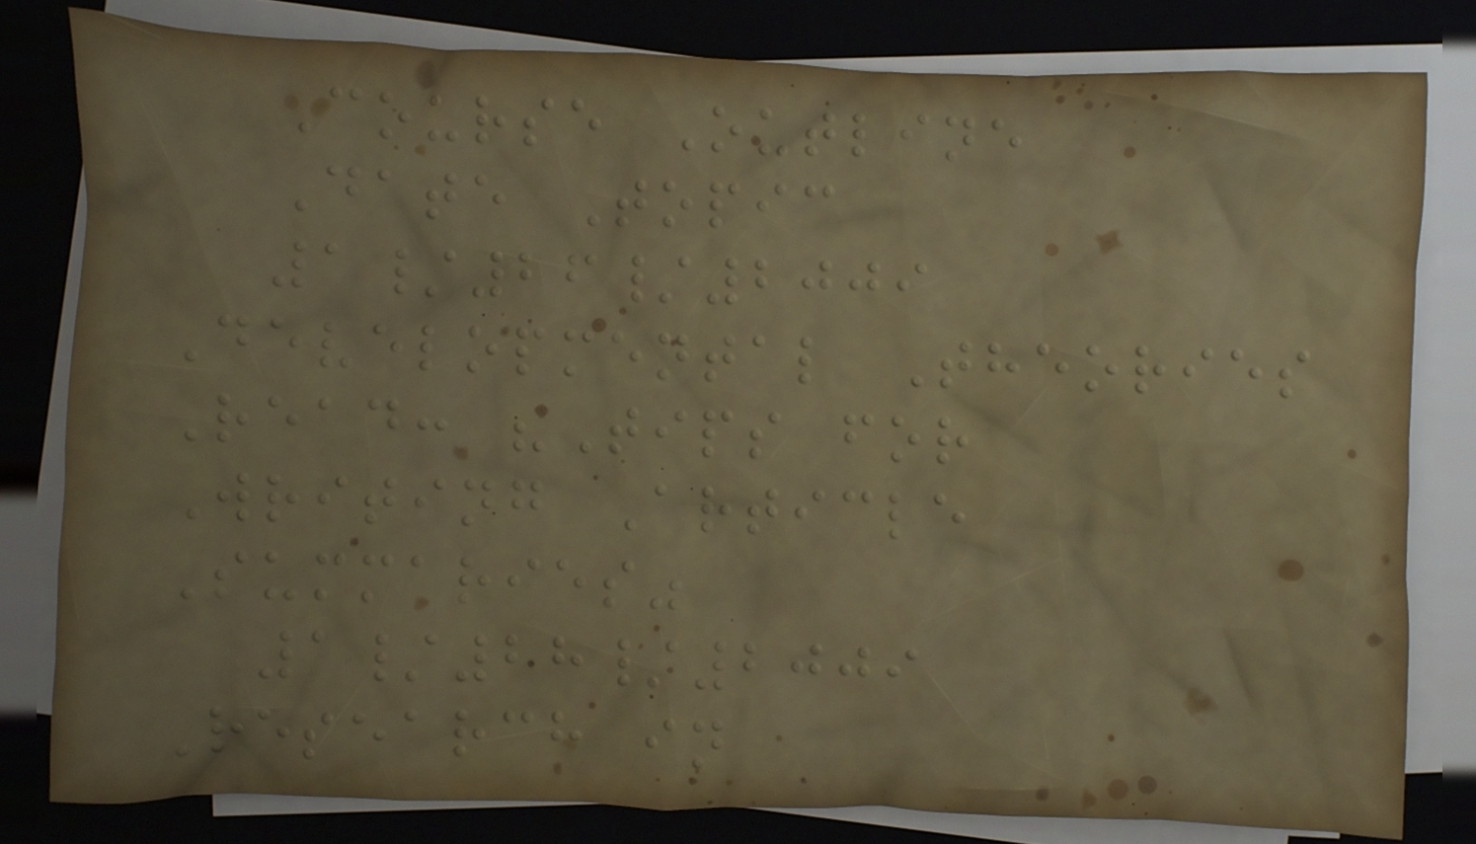Course Outline
Date Topic
1/26/2009
Developmental Theories
Read: "Tips for
Writing Article
Summaries"
1/28/2009
Research in
